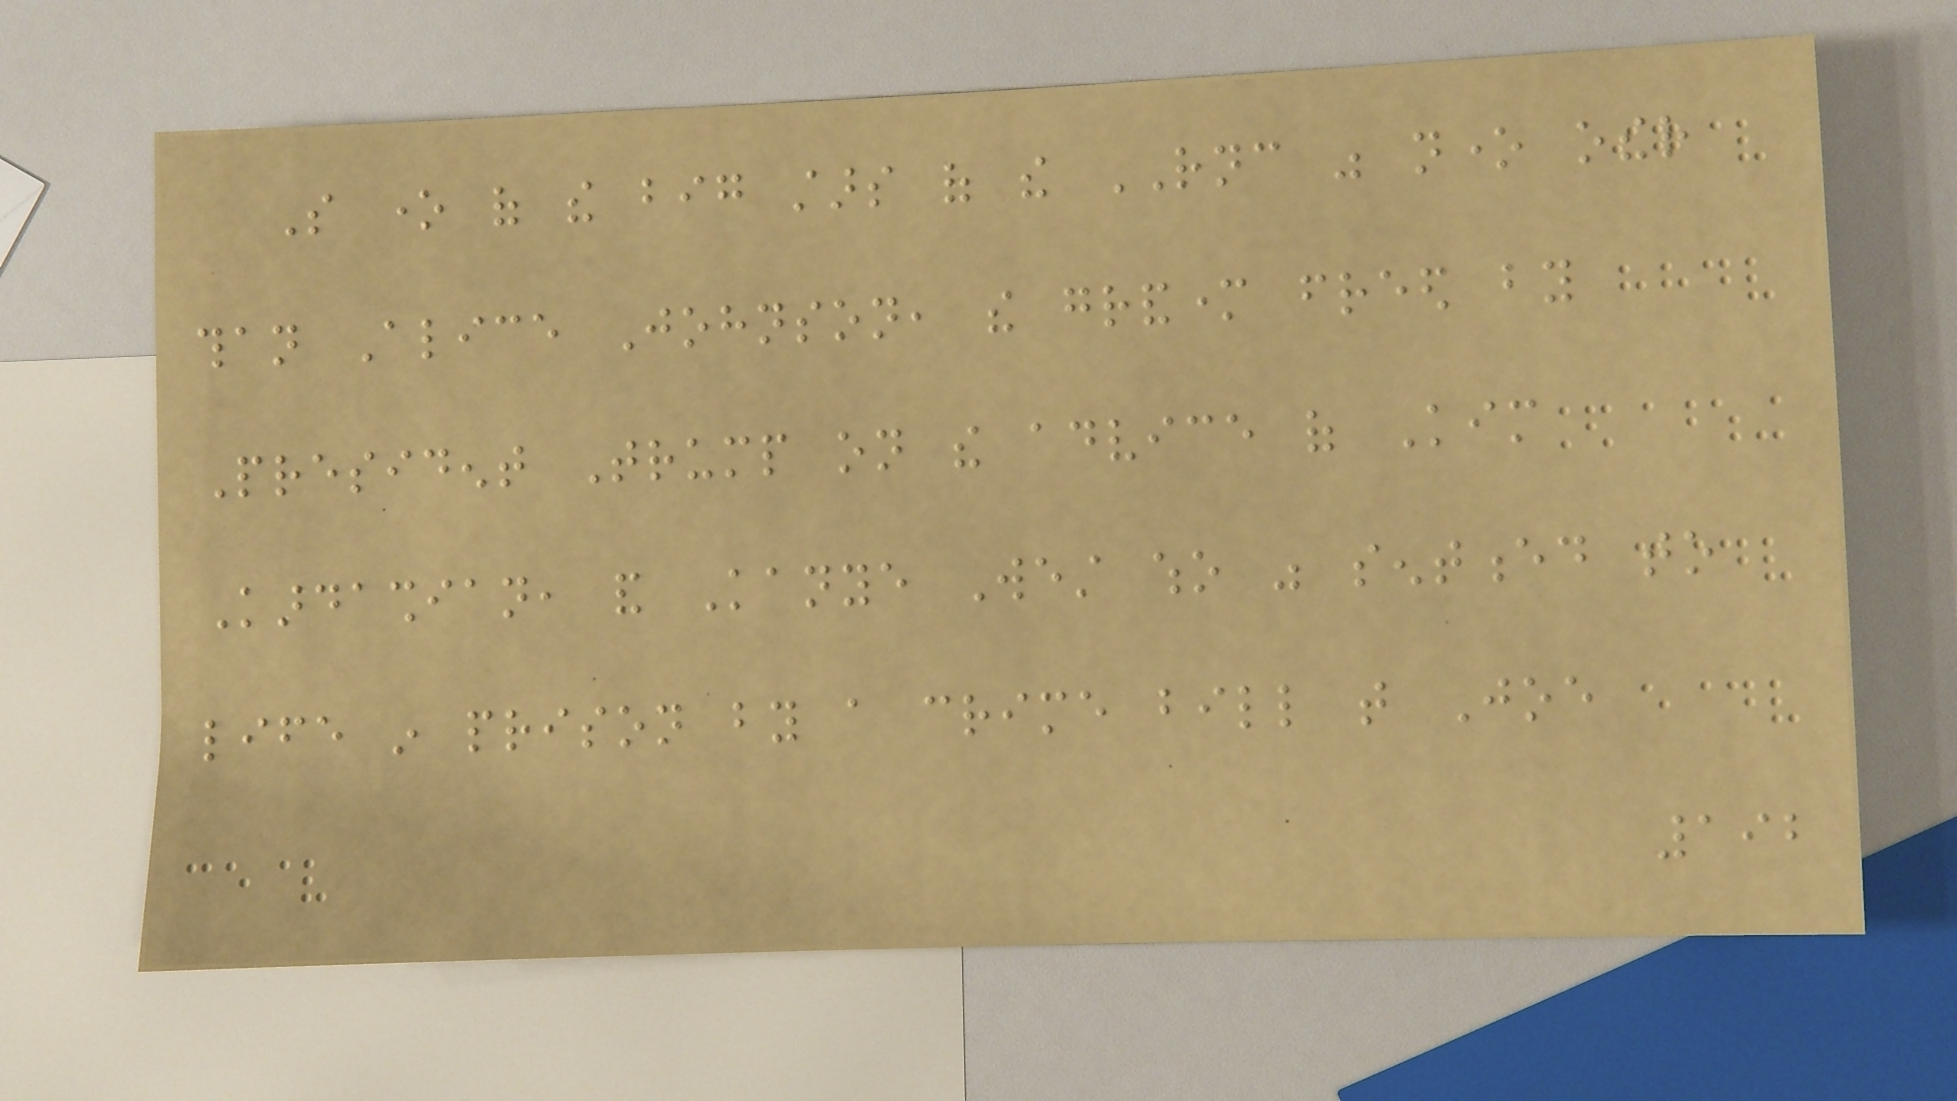So one of the big stars of the RNC was none other
than Alice Johnson, the grandmother freed by
President Trump on the advice of Kim
Kardashian, and Kanye West who was sentenced to
life in prison by a crime bill that Joe
192
